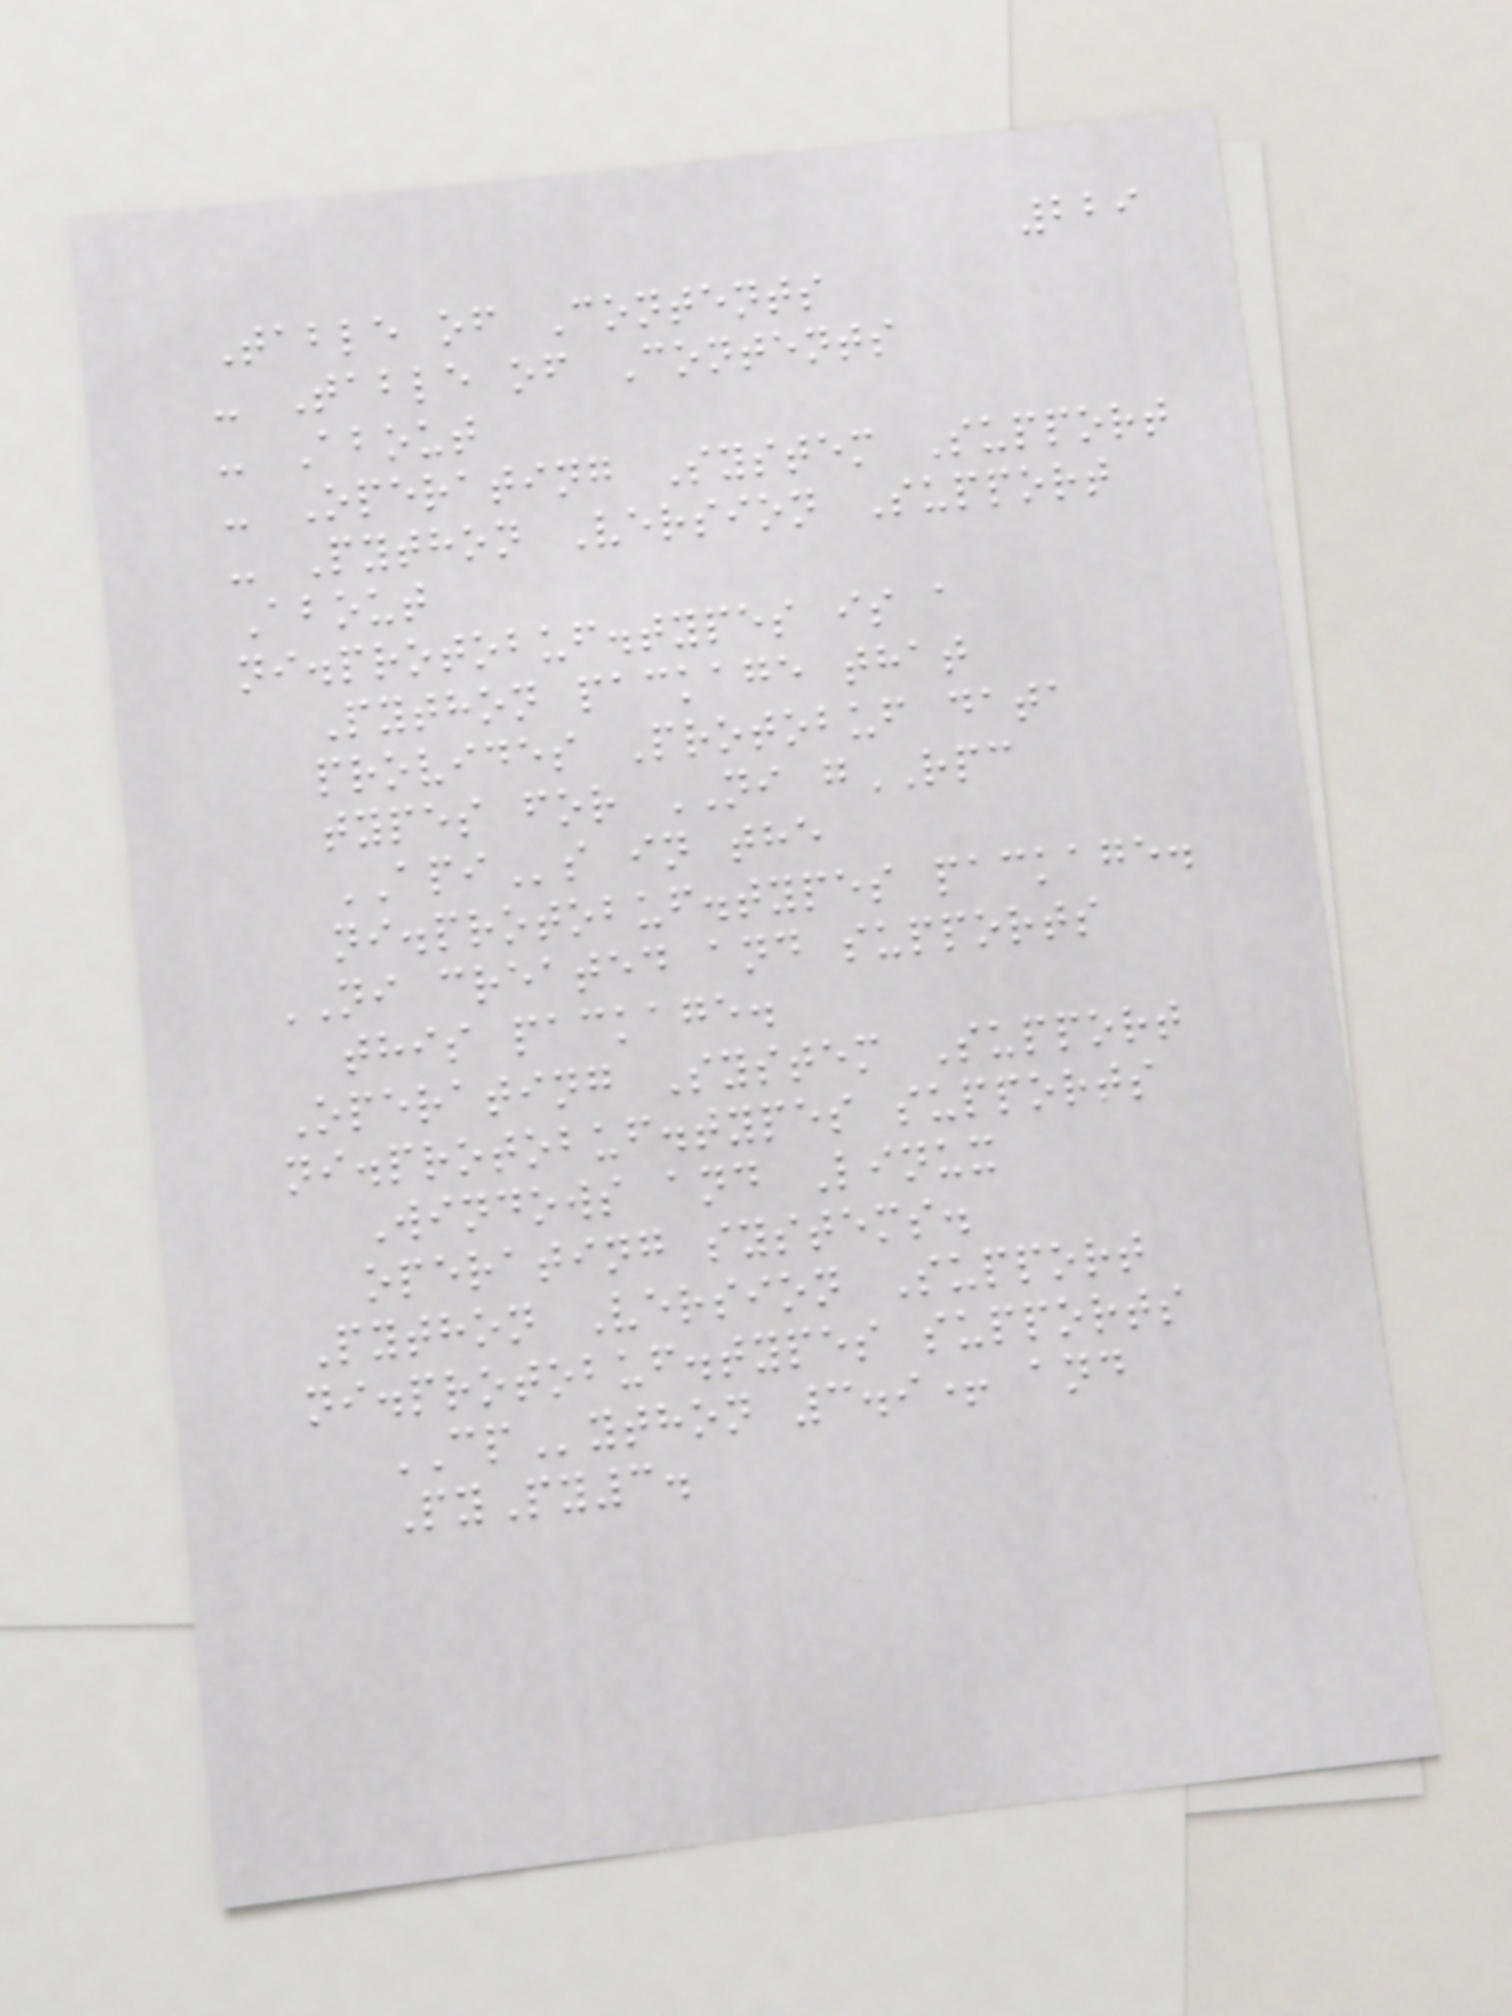229
Table of Contents
- Table of Contents
- About
- Operating System Support
- Python Version Support
About
ni.protobuf.types is a
Python package that
provides Protobuf data
types for NI gRPC
APIs in the
ni.protobuf.types package.
NI created and supports
this package.
Operating System Support
ni.protobuf.types supports
Windows and Linux
operating systems.
Python Version Support
ni.protobuf.types supports
CPython 3.9+ and
PyPy3.
